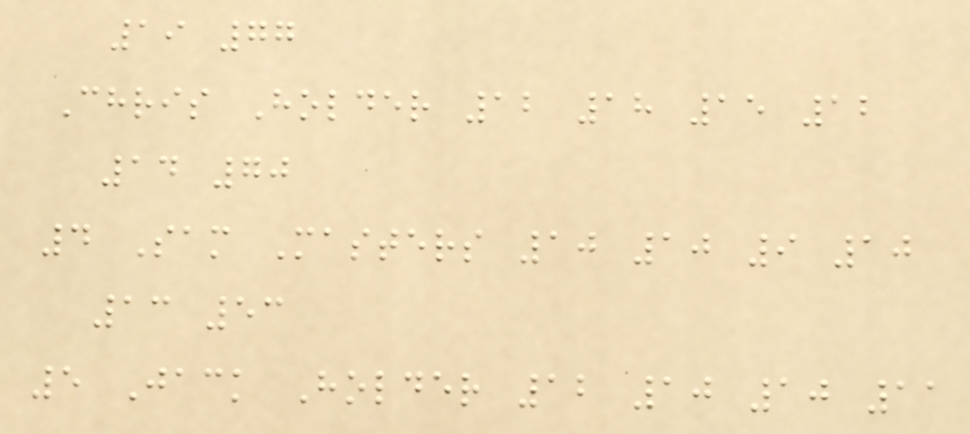19 77
Chris Holder 12 18 15 12
14 70
4 Sam Masters 10 10 9 10
13 53
5 Jack Holder 12 10 10 11
